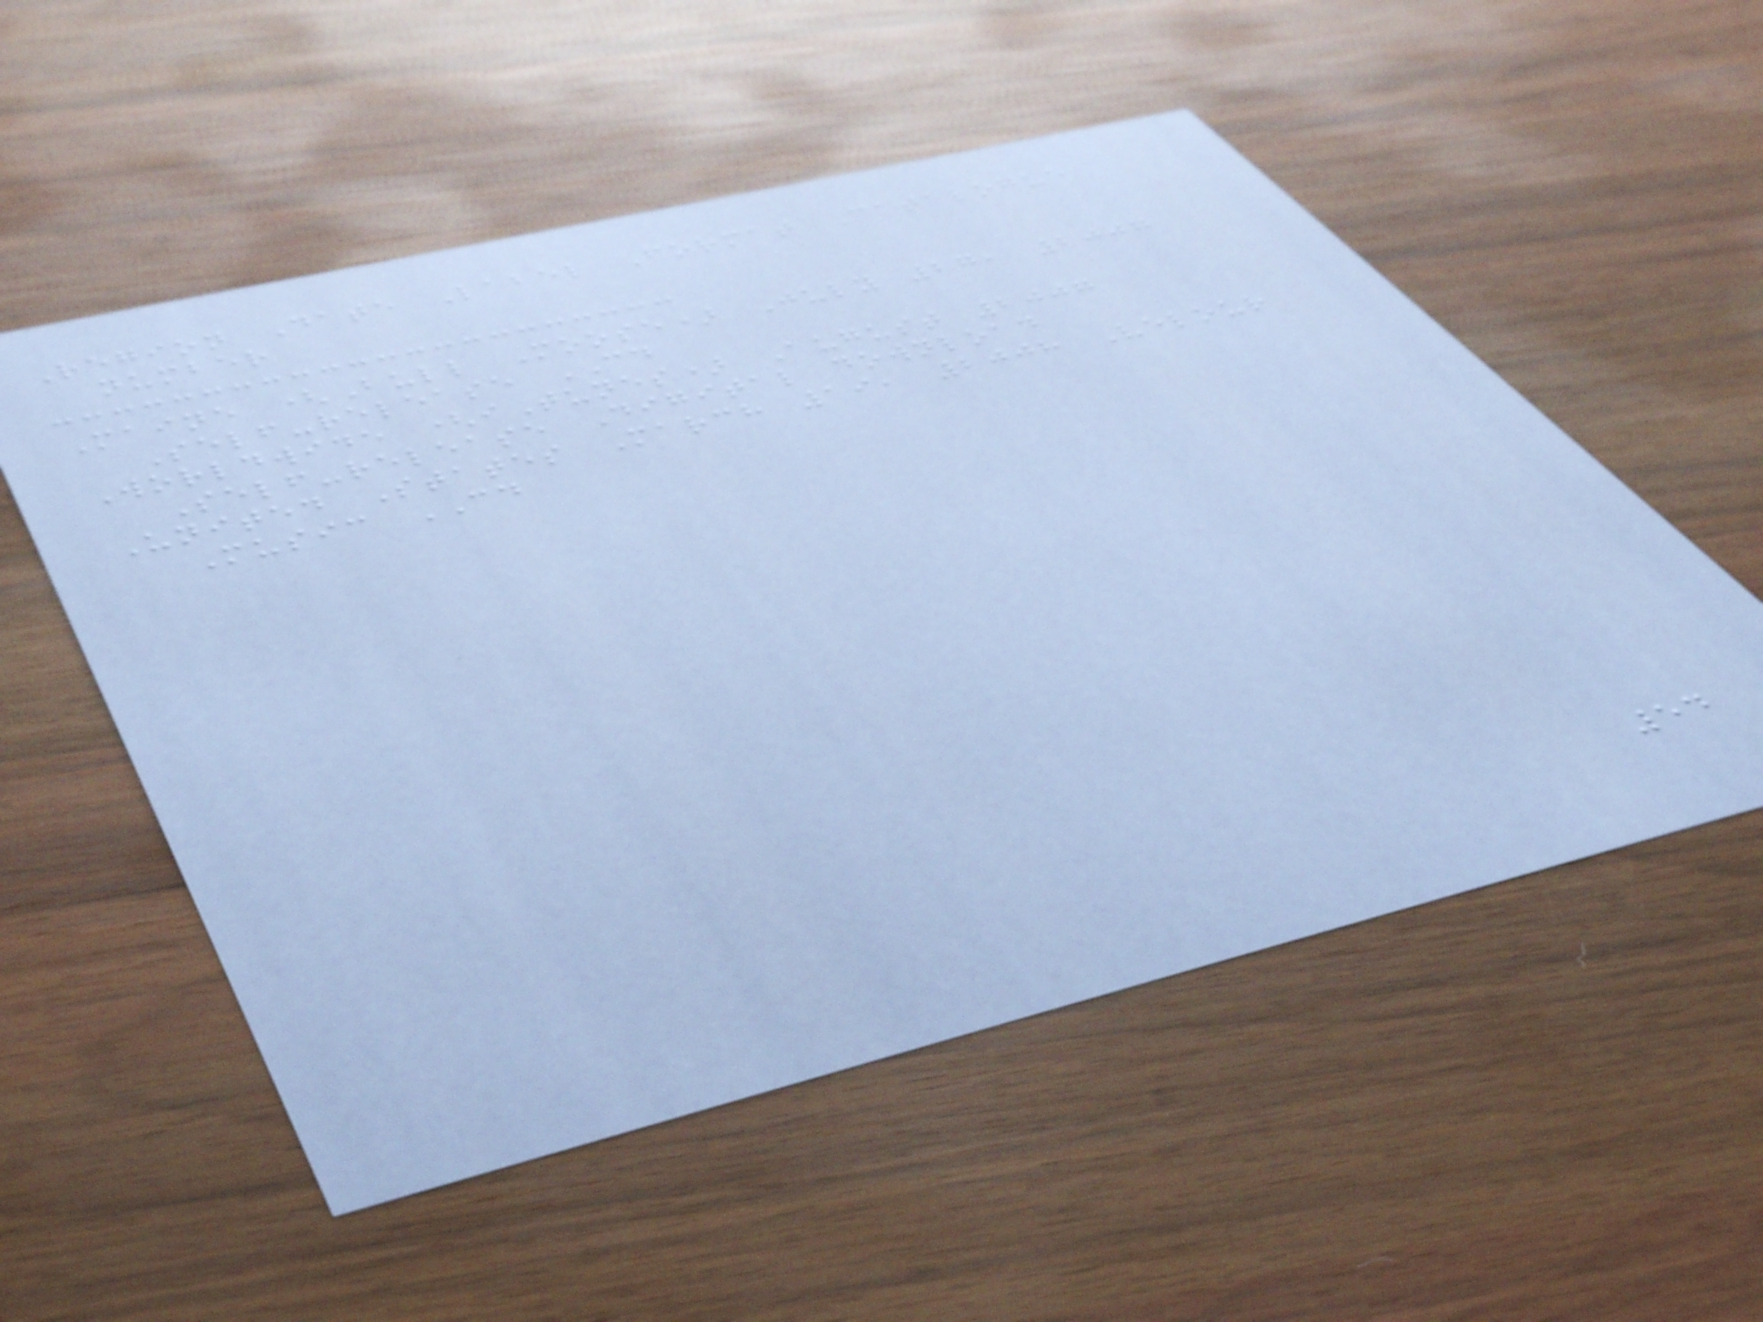Region Date Label Format Catalogue
number
Maine (Bull Moose) July 27, 2007
Self-release CD
Worldwide (iTunes) August 2007
Self-release Digital download
United States March 19, 2008 Velour
Music CD
54
